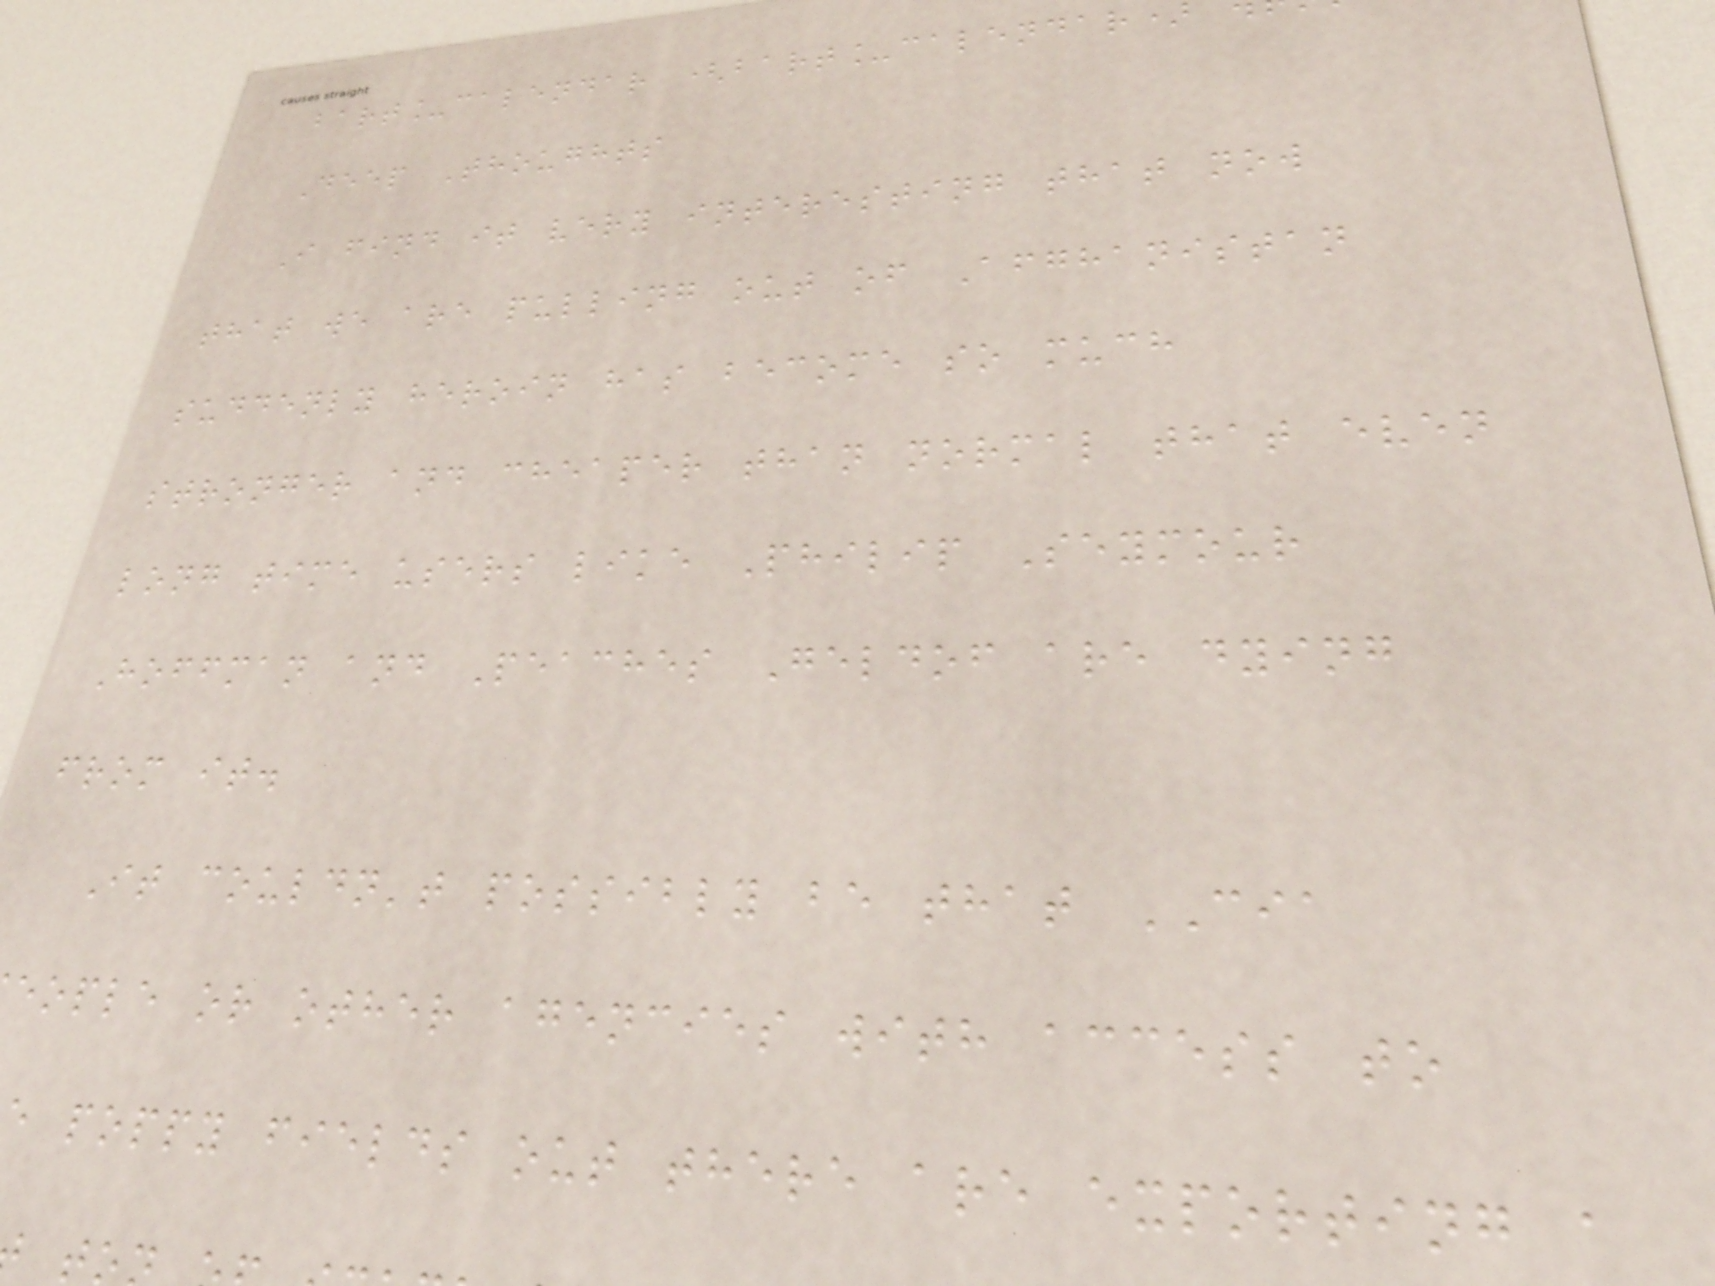bart_calendar (bart_calendar
Deep Thoughts
I find it very interesting that now
that we are pulling out of Afghanistan
suddenly heroin has become so much
stronger and cheaper than normal that even
long time users like Philip Seymour
Hoffman and Peaches Geldof are dying
from it.
It couldn't possibly be that CIA
eople or other agencies with access to
e poppy fields out there are exporting a
